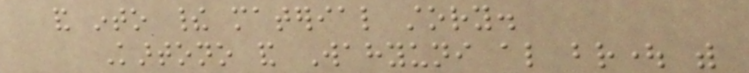and into their material story.
Kartono and Wahyuni also brought with
